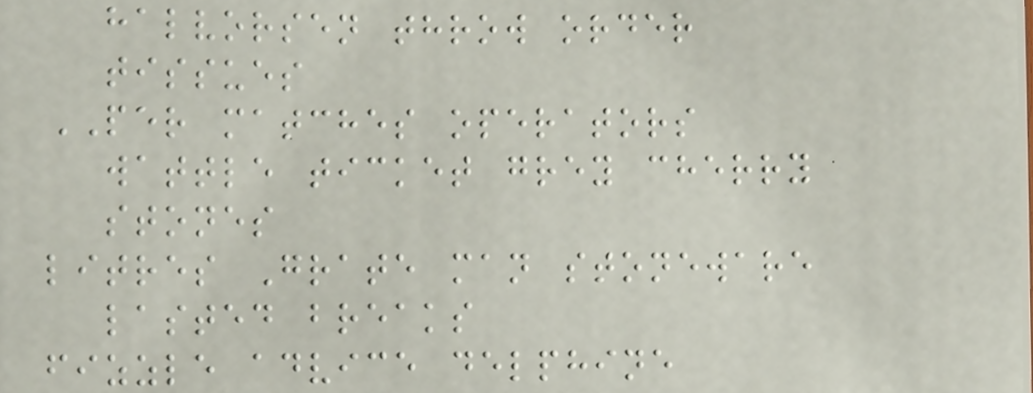halvorsen throw order
tissues
PER matches operators
wattle ticket grey cherry
stones
litres Grate man stoneware
lasted breaks
fizzle advice delphine
